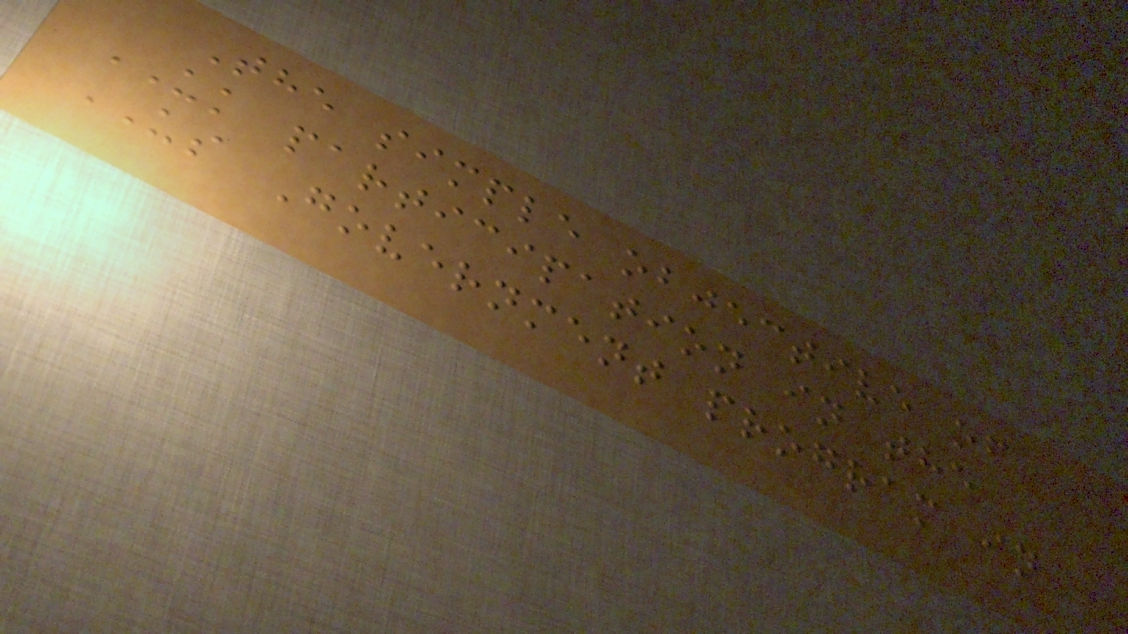The simple objective of
UK participation in the
US Government program in
